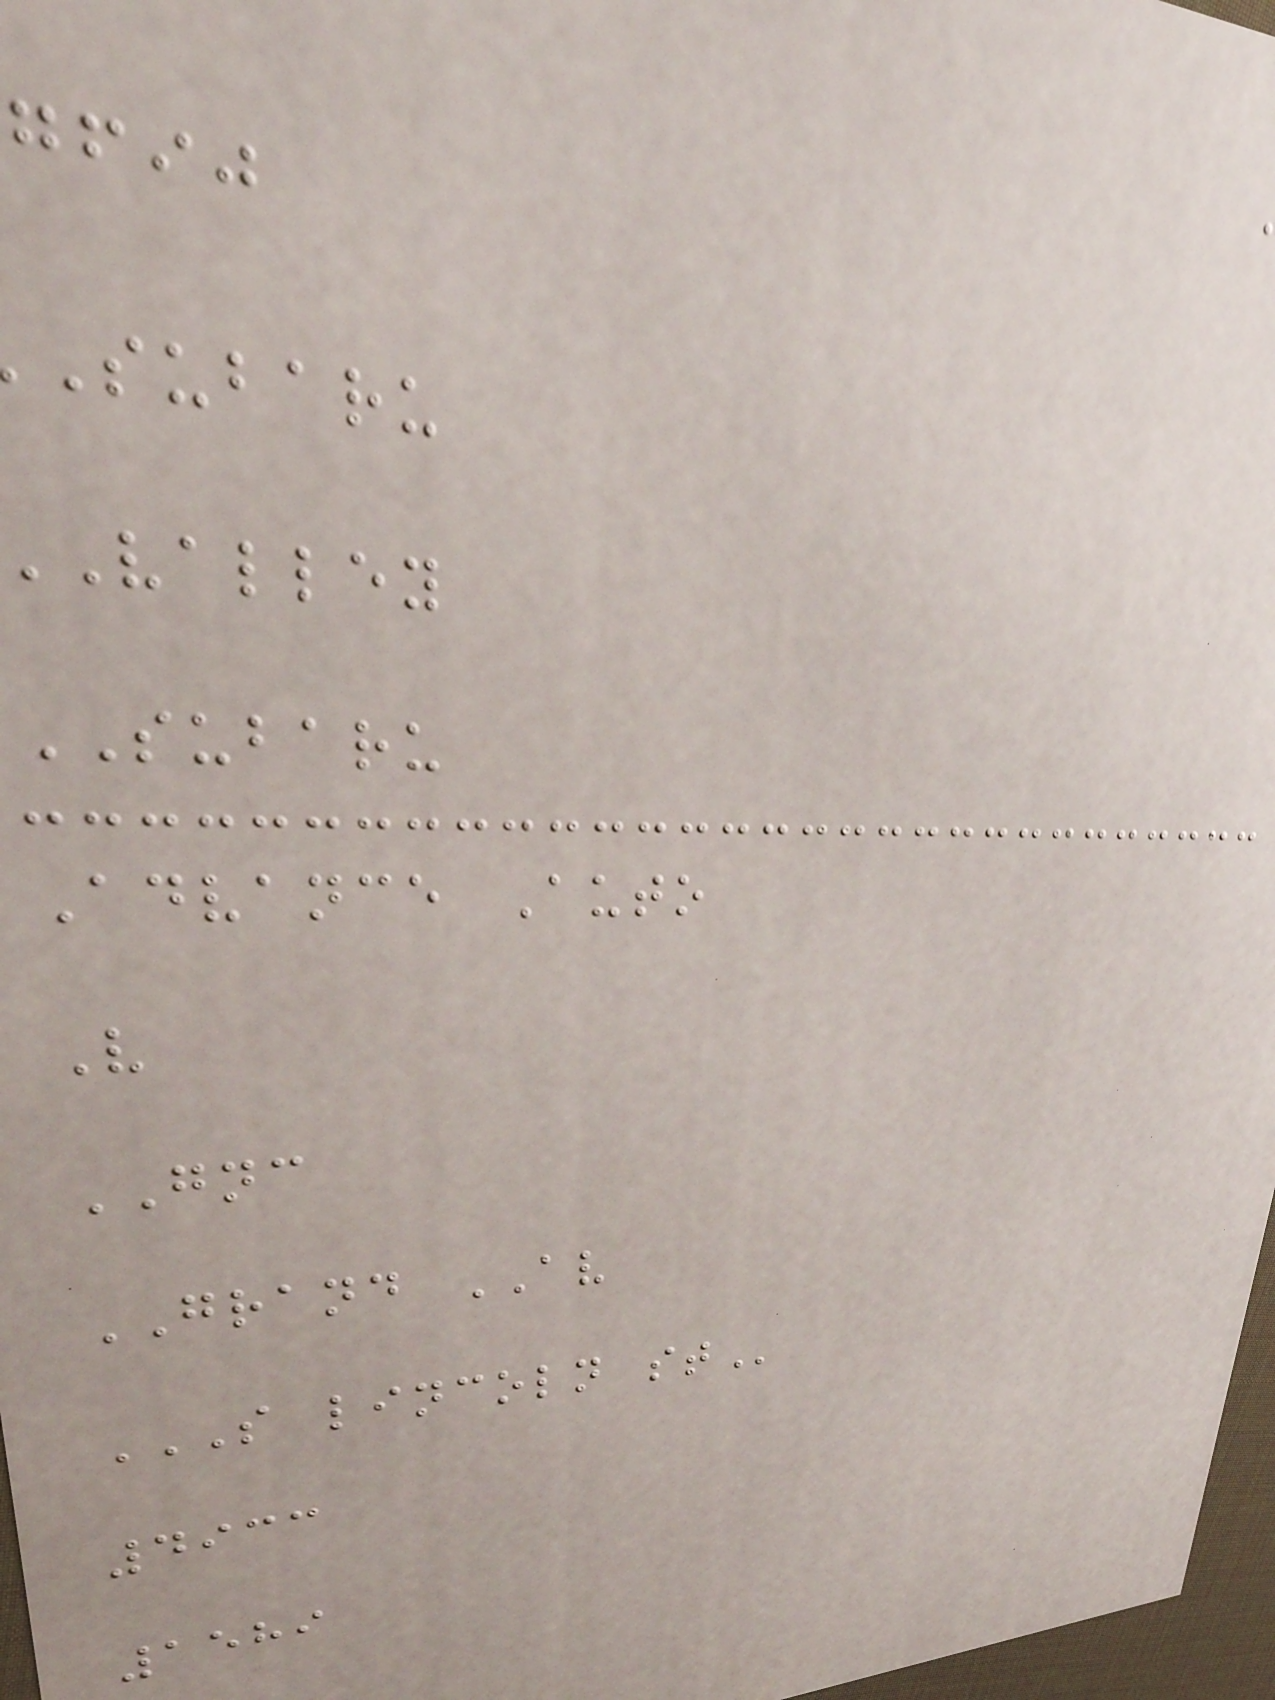gfij
subaru
valley
SUBARU
Advance Auto
V
GNC
GRAND AV
S LINCOLN ST
4933
1589
